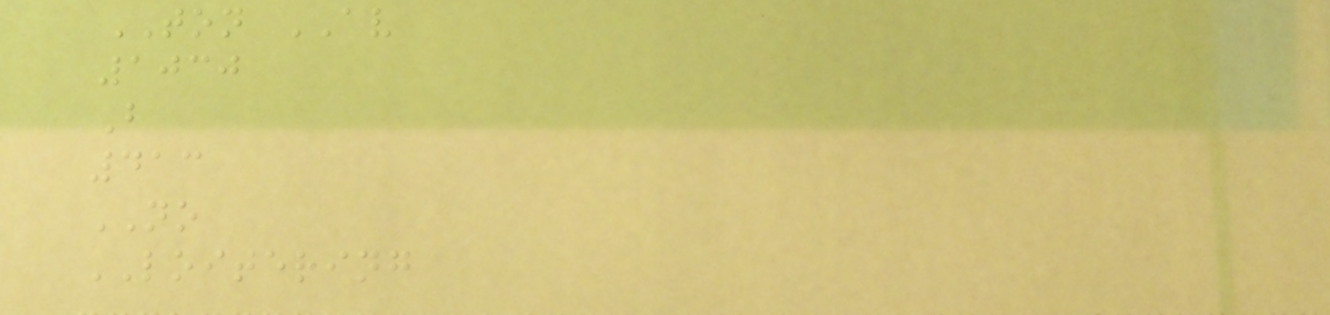TON AV
1030
B
413
NO
LOITERING
